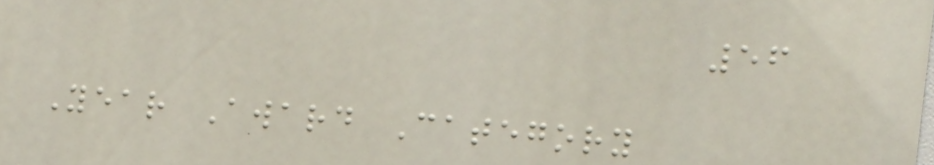56
Year Award Category
